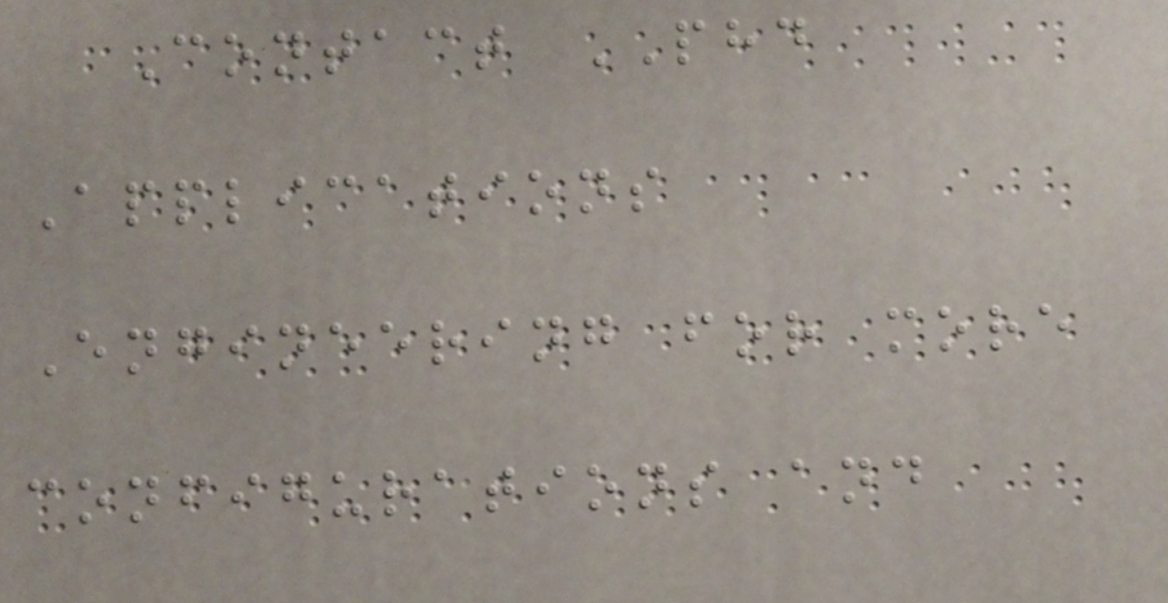Contact PHD
Applications
Engineering for more
configurations and
